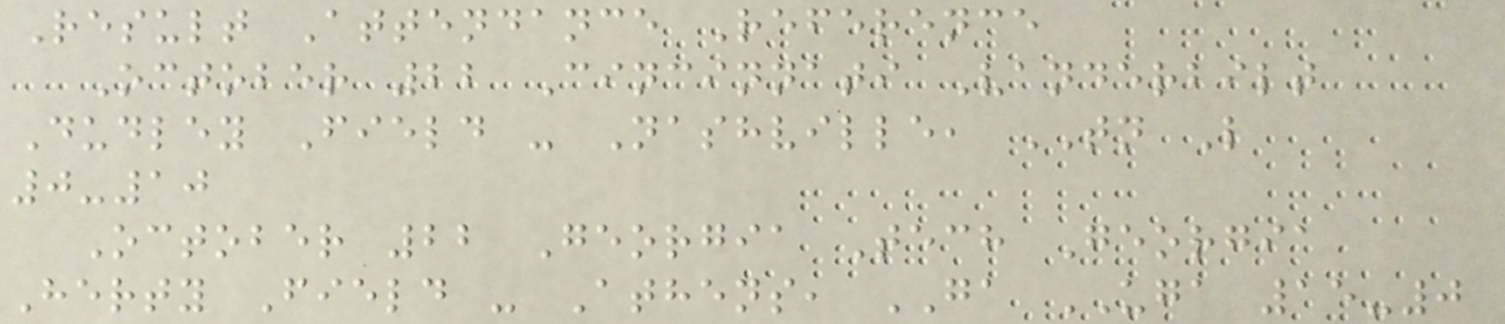Result Attendance Reference
October 22 Cincinnati Vanderbilt
Dudley Field - Nashville, TN L
0-10
October 22 Georgia Tech Georgia
Herty Field - Athens, GA UGA 15-0
